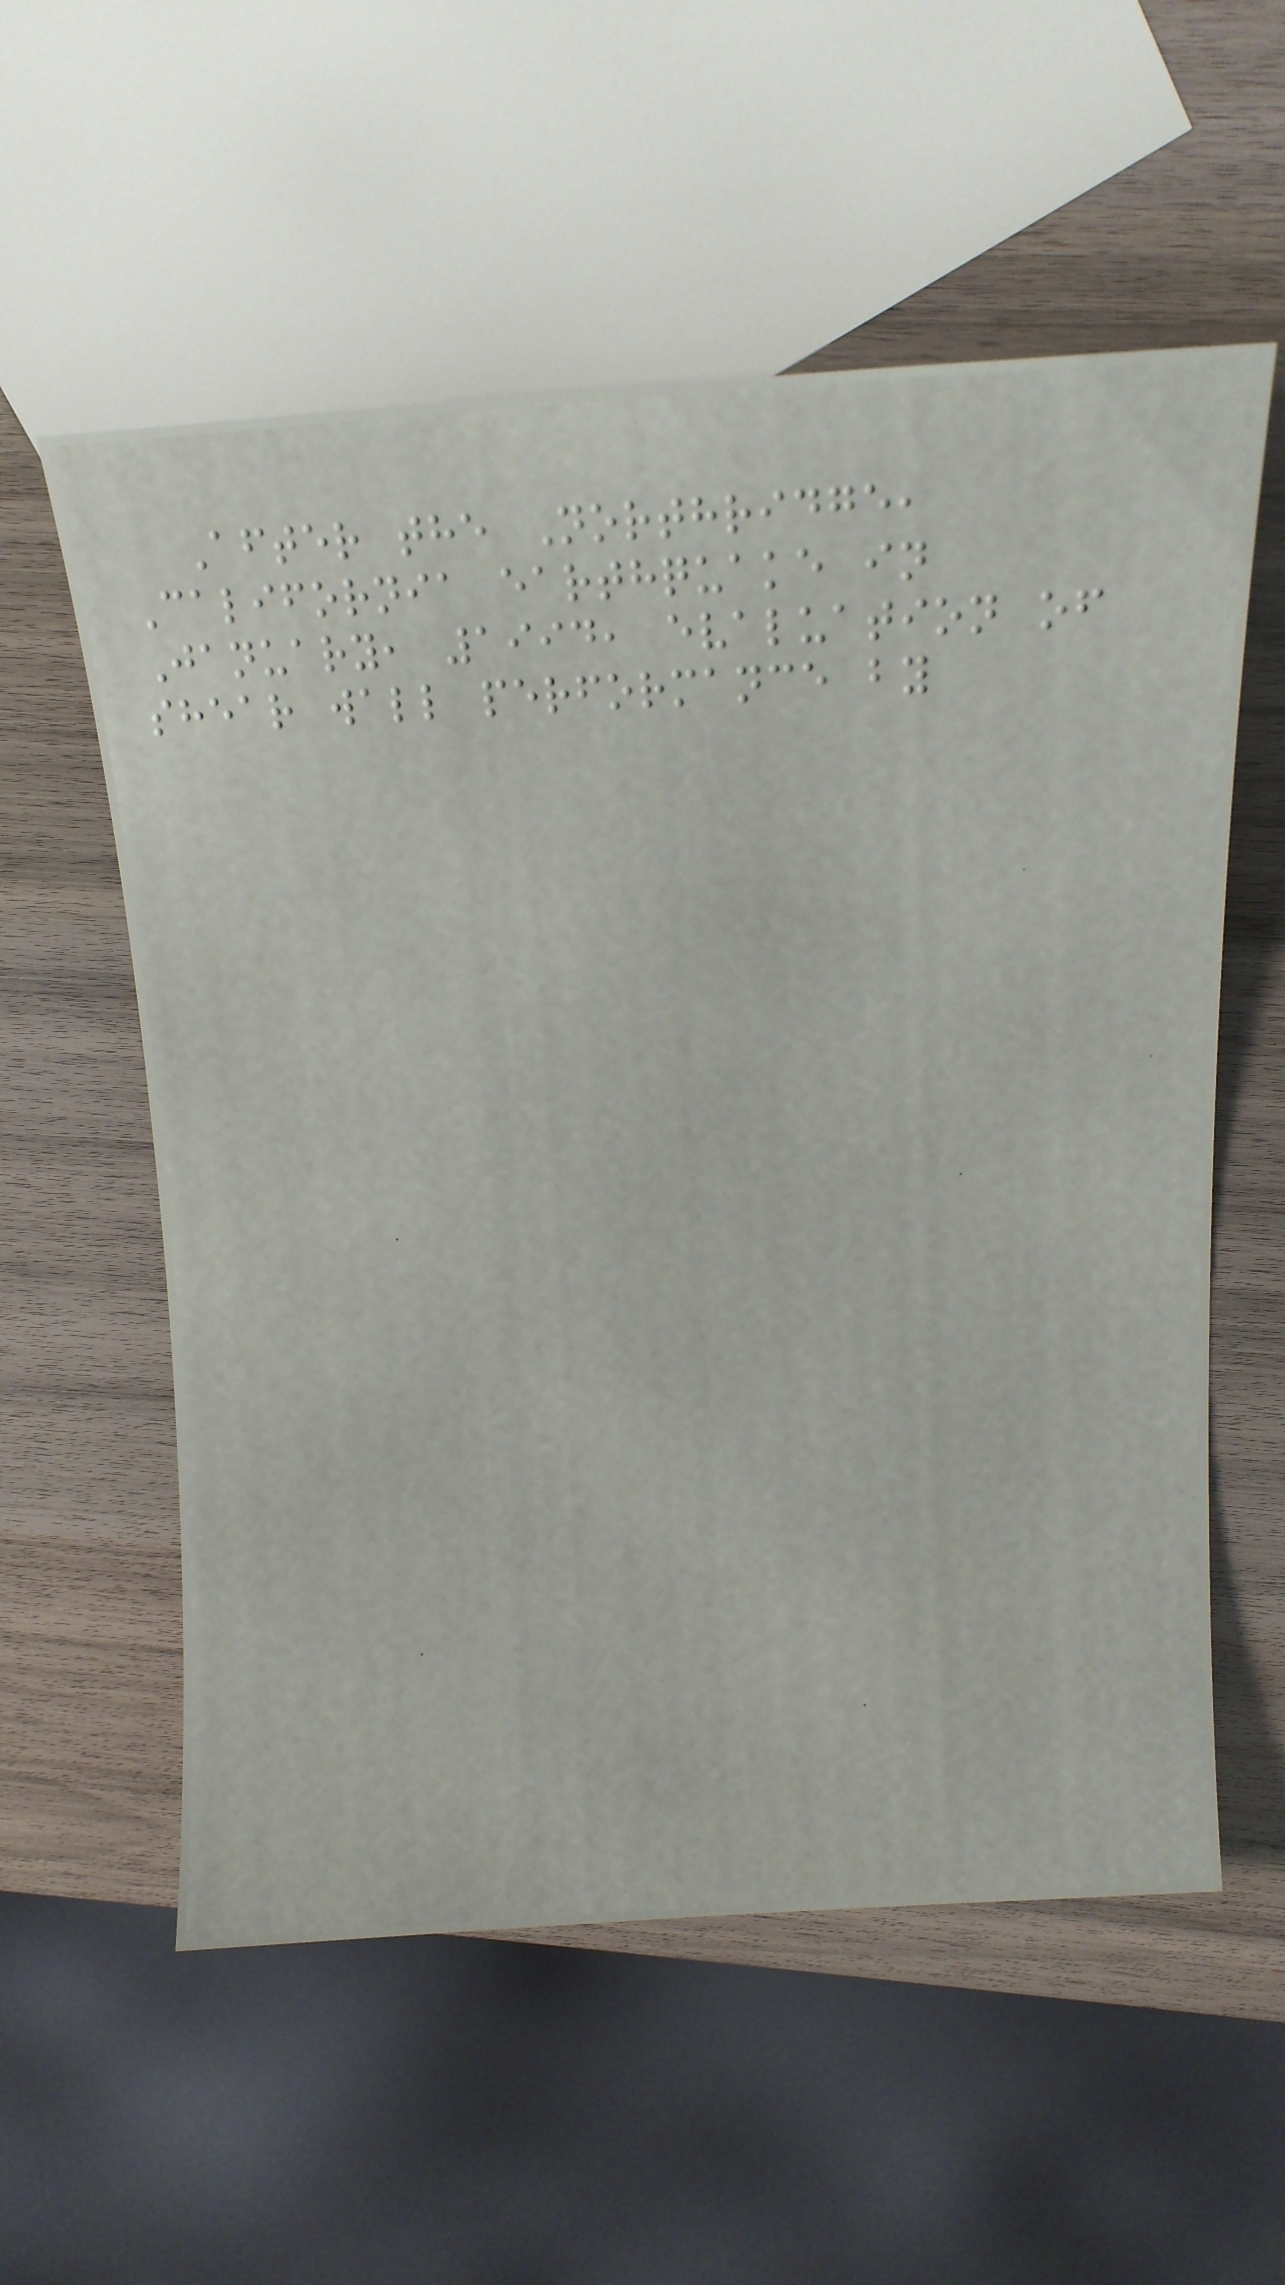After the Northridge,
California earthquake in
January, 1994, evaluation of
shear wall performance by
